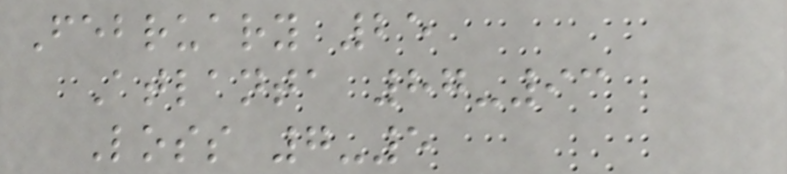February 25
Atlanta 87-93
Loss 7-5
